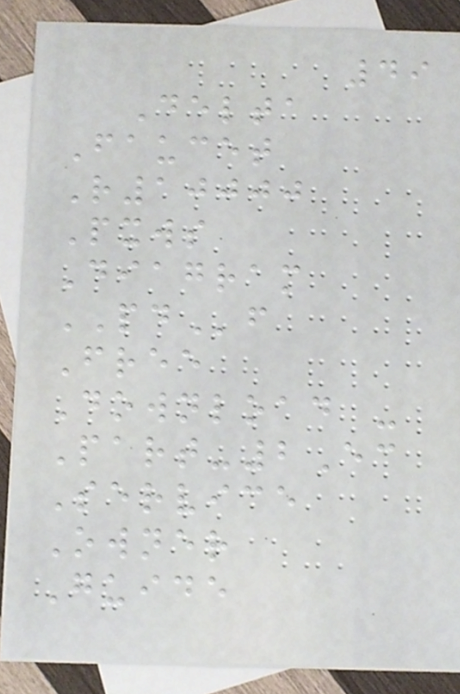49
Delta
Faucet
R10000
Pxws
Diagram
PDf
Free
Download -
Part-2Ec
Service
Owner
Guide
